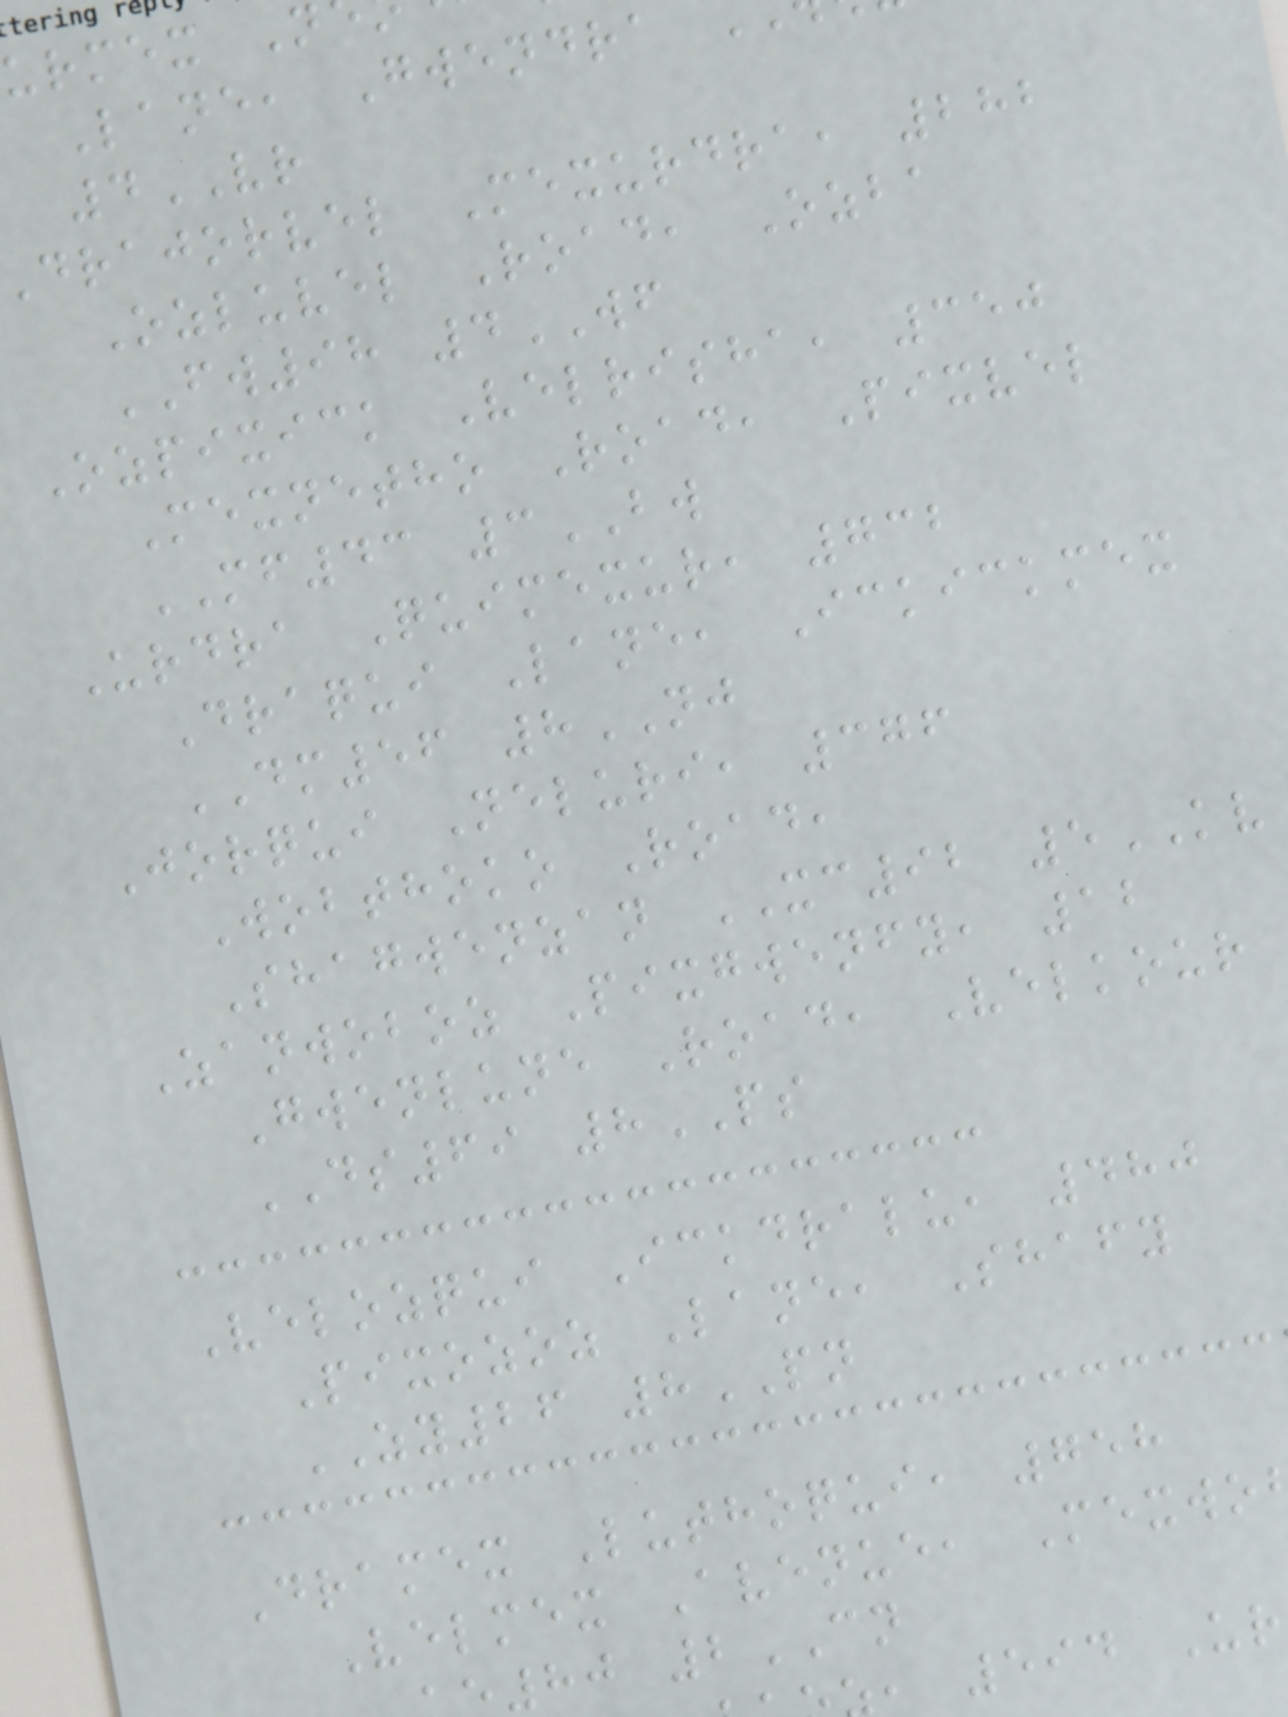urmex N
Lane, Gwendra
4VR
drajorvel Mexurdra, 282
Ozluvel Road, Ozba
FW98 4WF
Ozpixick Velrisha, 350
Mexnetho Road, Pixvel
MF43 3BW
Urdra Quimexur, 732
Draqui Lane, Ickickmex
DM56 8NJ
Jorqui Neluri, 376
Wobthoko Road,
Shagwenzan XC92 5KV
Zanwoboz Pixgwenfy, 12
Gwenlune Road, Velkour
DS69 8PS
Velozqui Ickdralu, 480
Pixozoz Lane, Shafy
ZY26 8PN
Dramex Luthoqui, 758
Velmex Avenue, Mexwo
80 2CN
, 594 Ur
